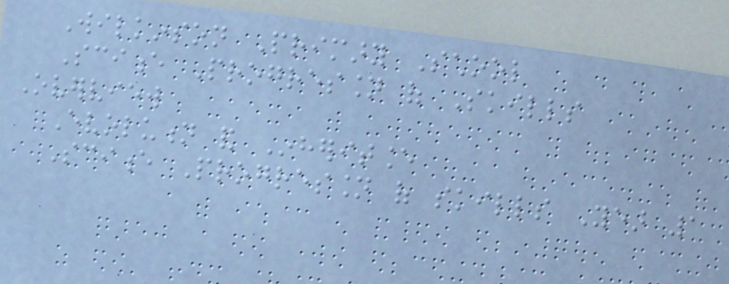Wilkinson Primary School
Science Progression of Skills
Overview
Evolution and Inheritance
Science Progression of skills Year 1
